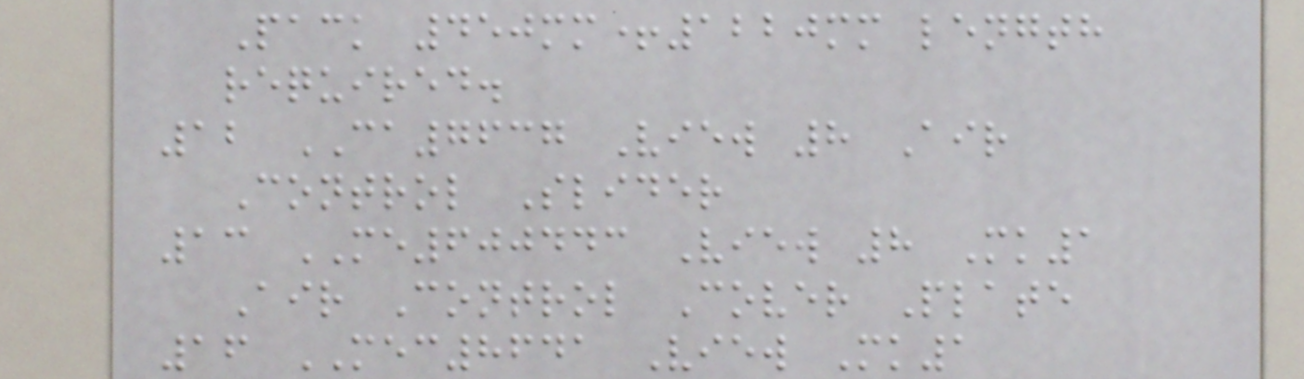Pack 450mm+1220mm length
required.
12 CA7637 View 8 Air
Control Slider
13 ME600443 View 8 Mk1
Air Control Cover Plate
16 MEC8641 View Mk1
